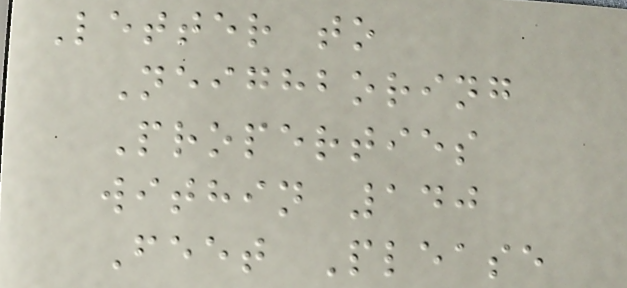Letter to
Neighboring
Properties
within 140
Feet Please
